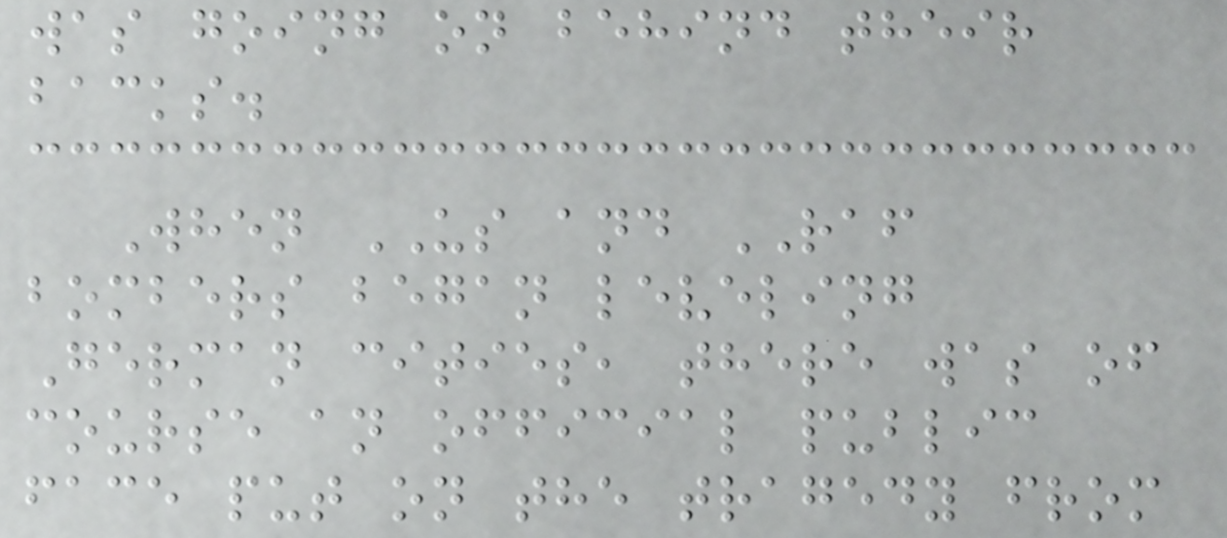was going on behind their
backs.
When US and RAF
bombers began leveling
German cities, there was of
course an official public
face put on the tragedy from
